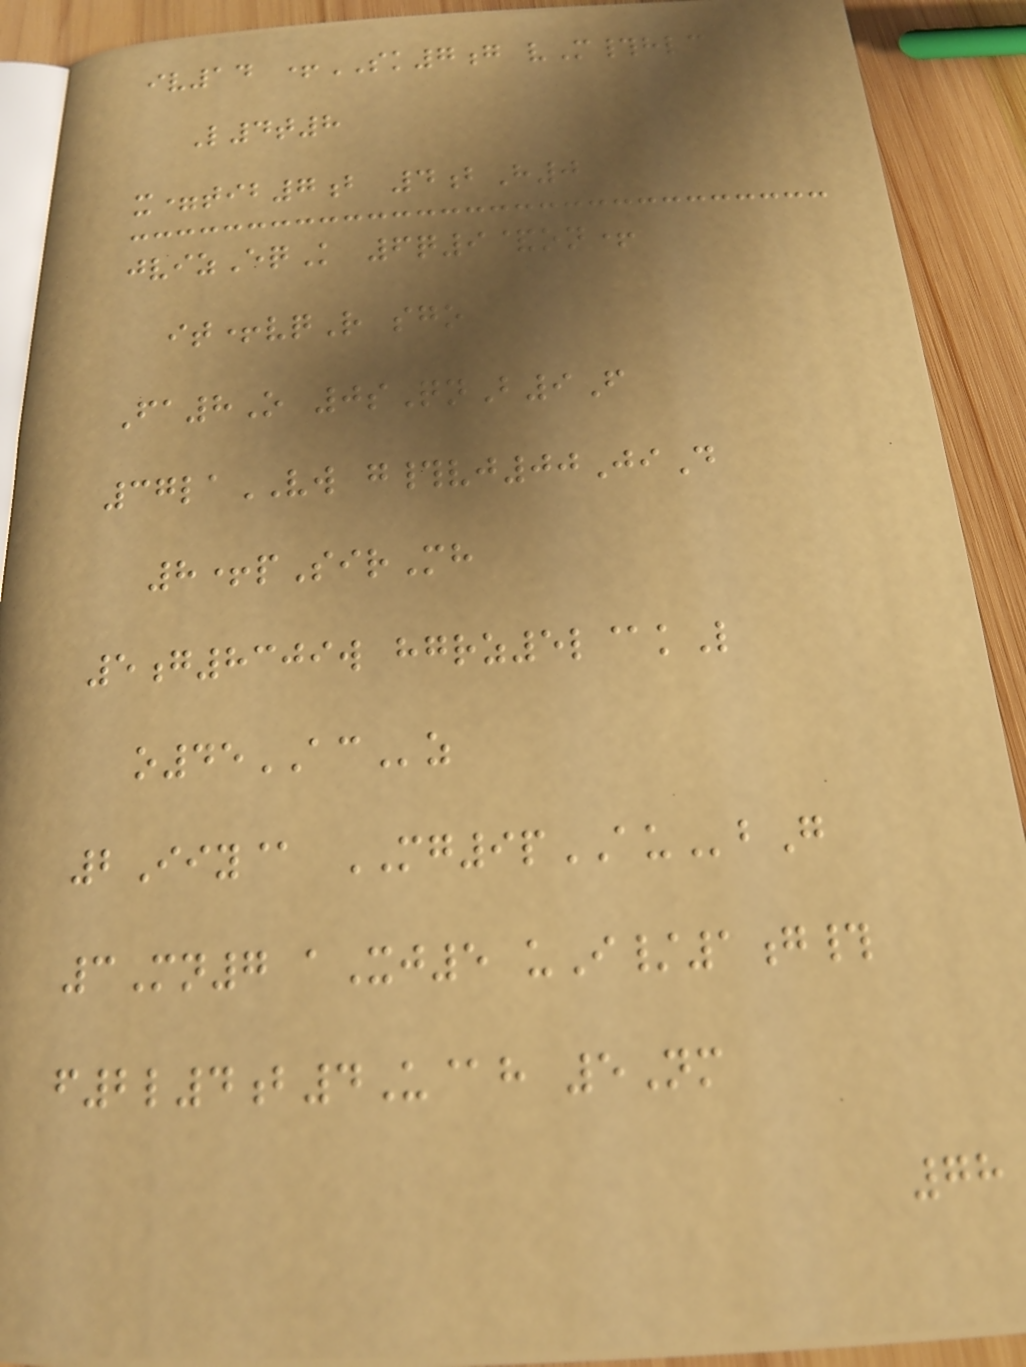iv14 +SK7g vM#hlc
L4t8
x=tib7b 4bH0
jvizEqK 6q9&on+
it+vqR sgo
Fa8O 0sQnB9F
37laVW g#vj00JiD
8+pSirMh
5g8309w hgrz5l@kL
o45ACz
2Iiy@ MG9pAUbG
3Mn7 aXj5 uI/1g#
f2l4b4U@h 5Nm
78
